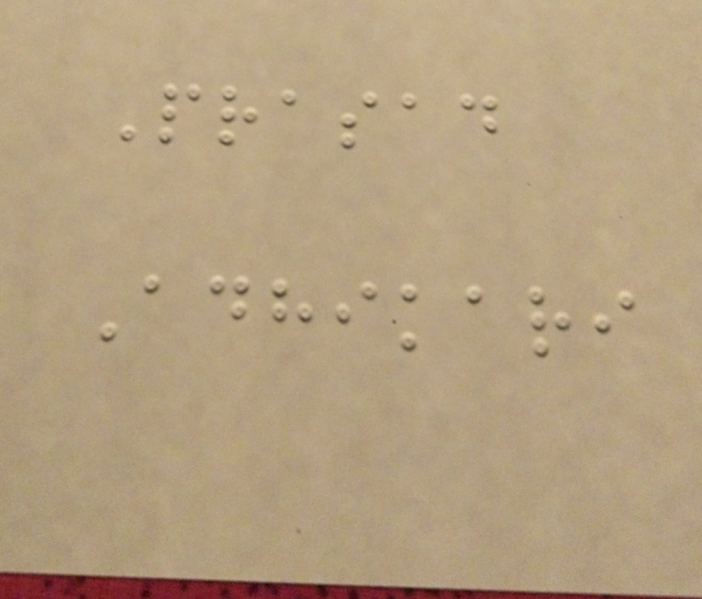Prasad
Adhikari
